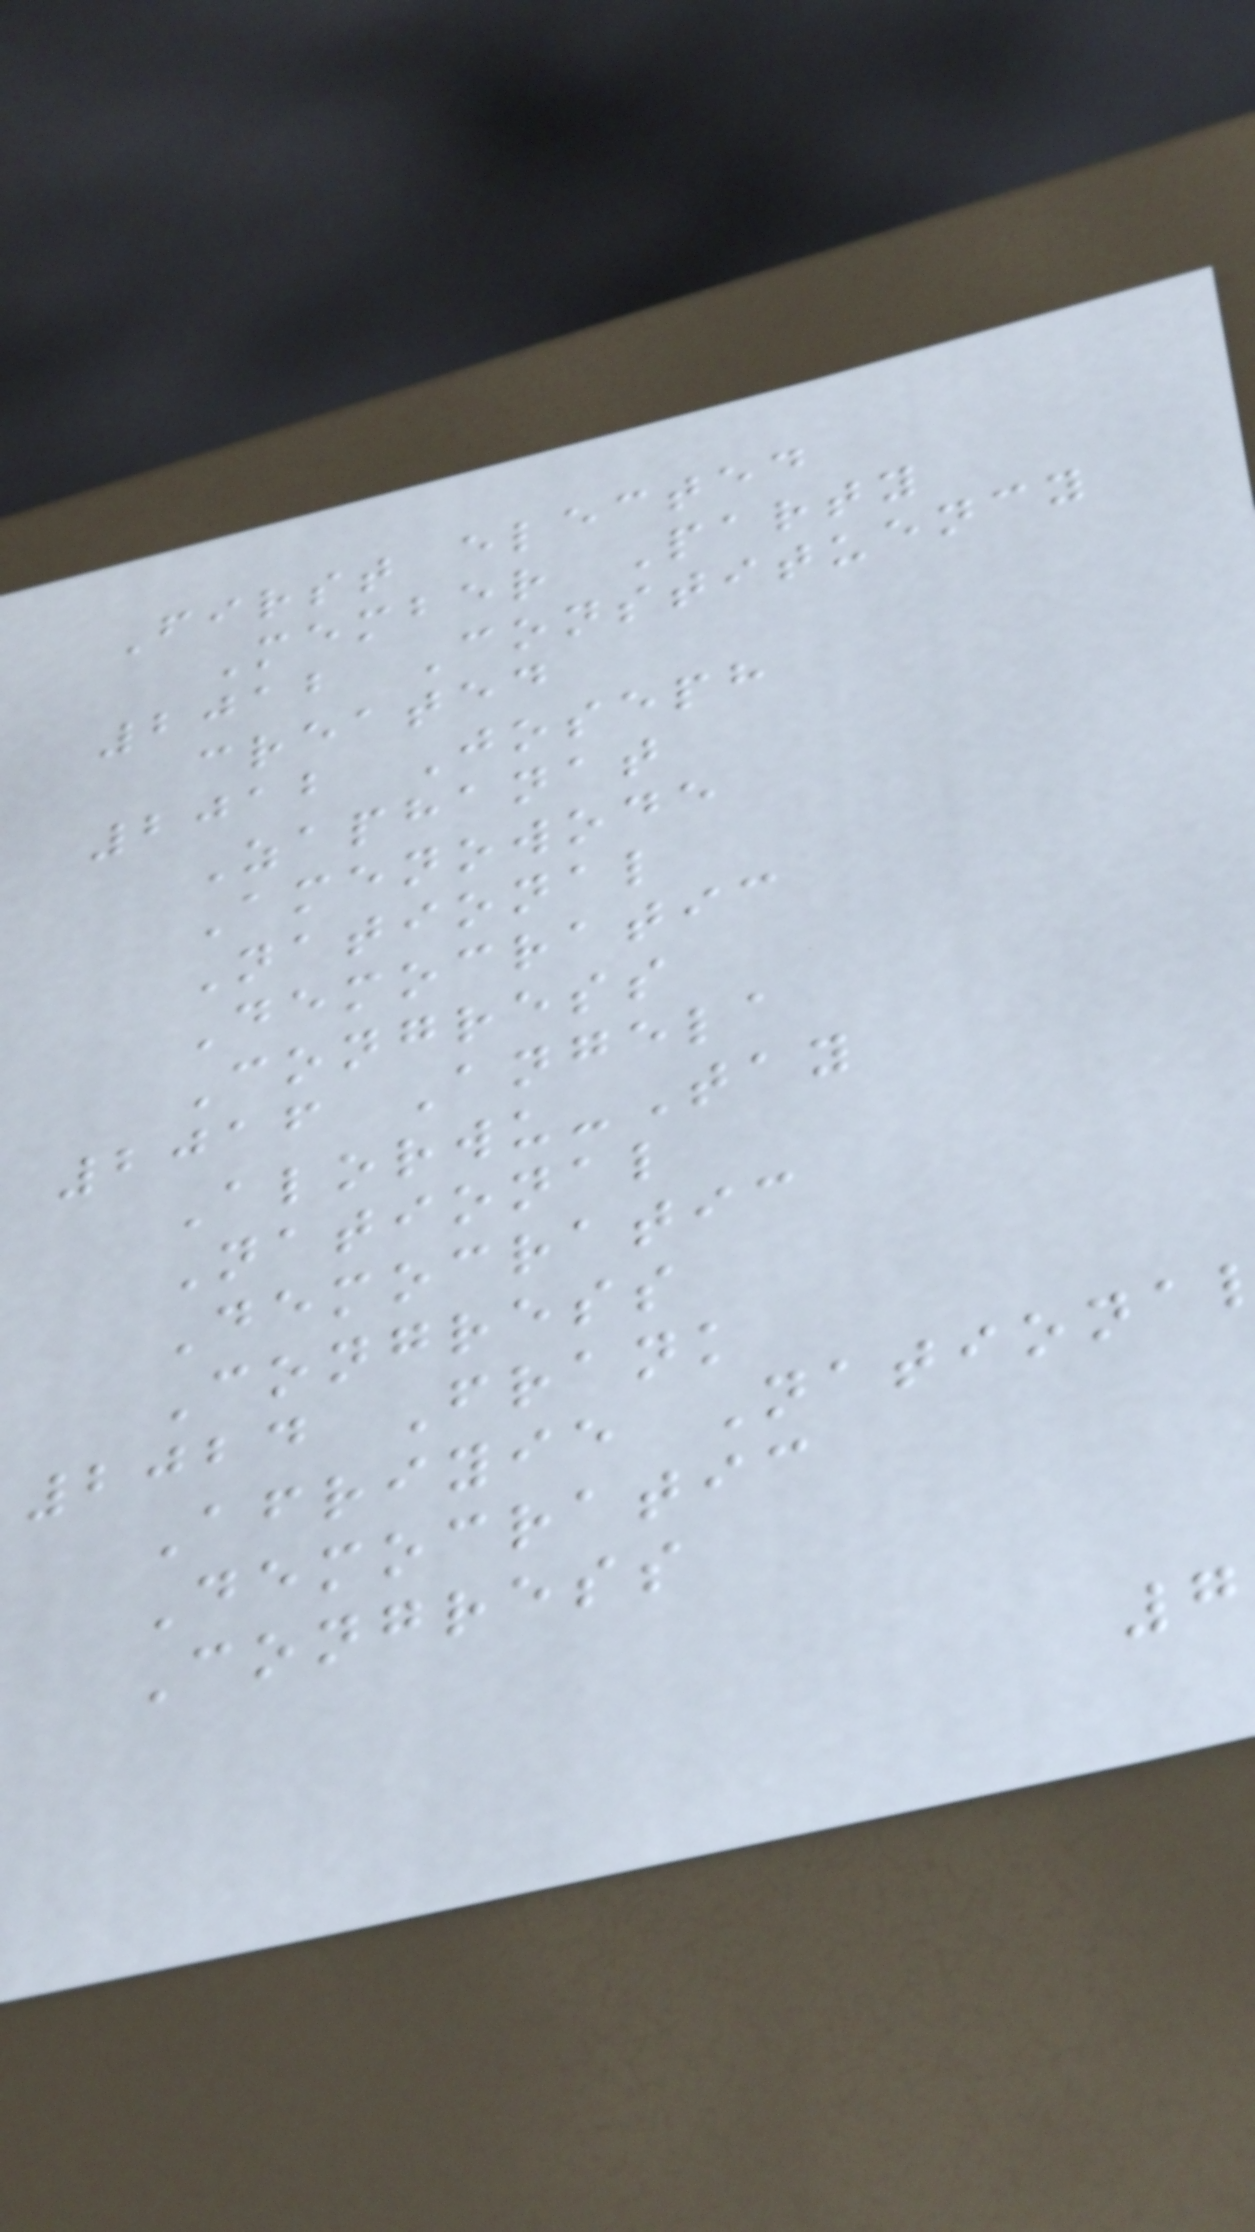First elected
Member Party
2012 Constituency
created
2012 Joseph
Zaphanat
Amenowode
National
Democratic
Congress
2016 Angela
Alorwu-Tay
National
Democratic
Congress
2024 Frank
Afriyie Nationa
Democratic
Congress
